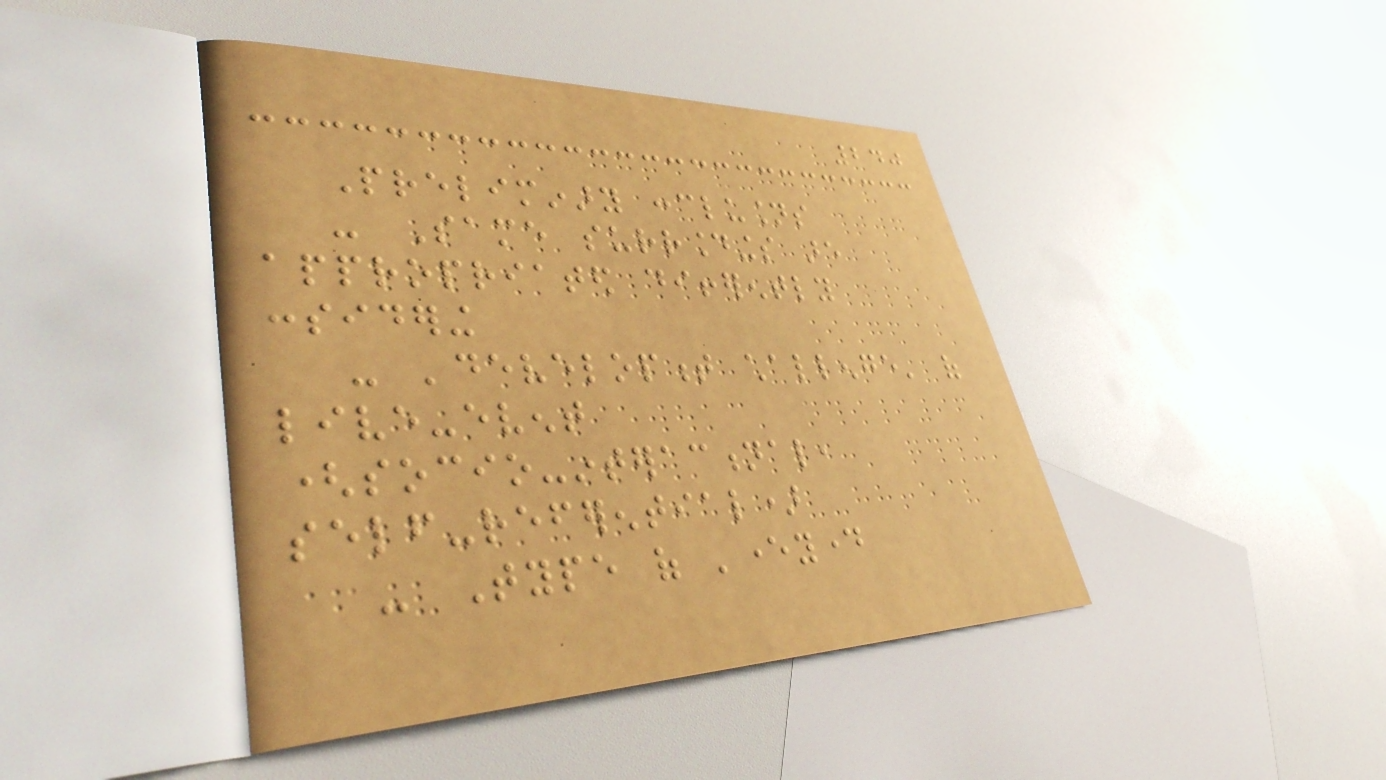240
Preliminary conclusions
- Same surroundings are
appropriated differently
considering
- 'development challenge' of
live-event
(socio-interactional,
self-referential)
- Type of 'everyday
